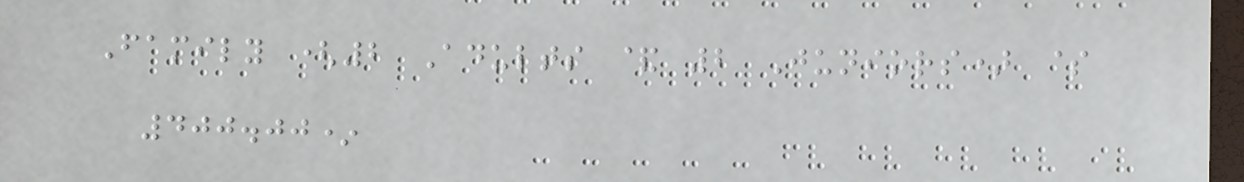Family (2 Adults & 2 Juniors) $
400.00*
